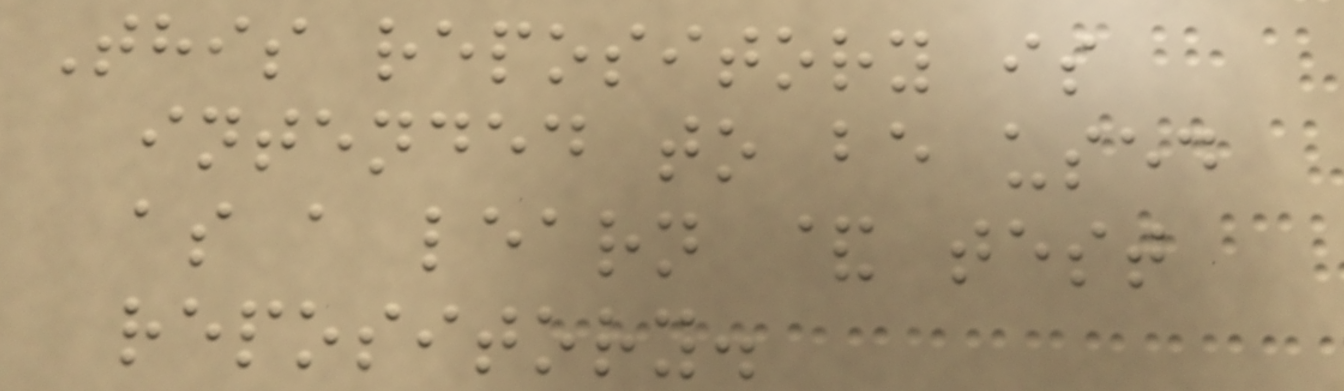This repository is
intended to be used
as a learn & test
repository.
